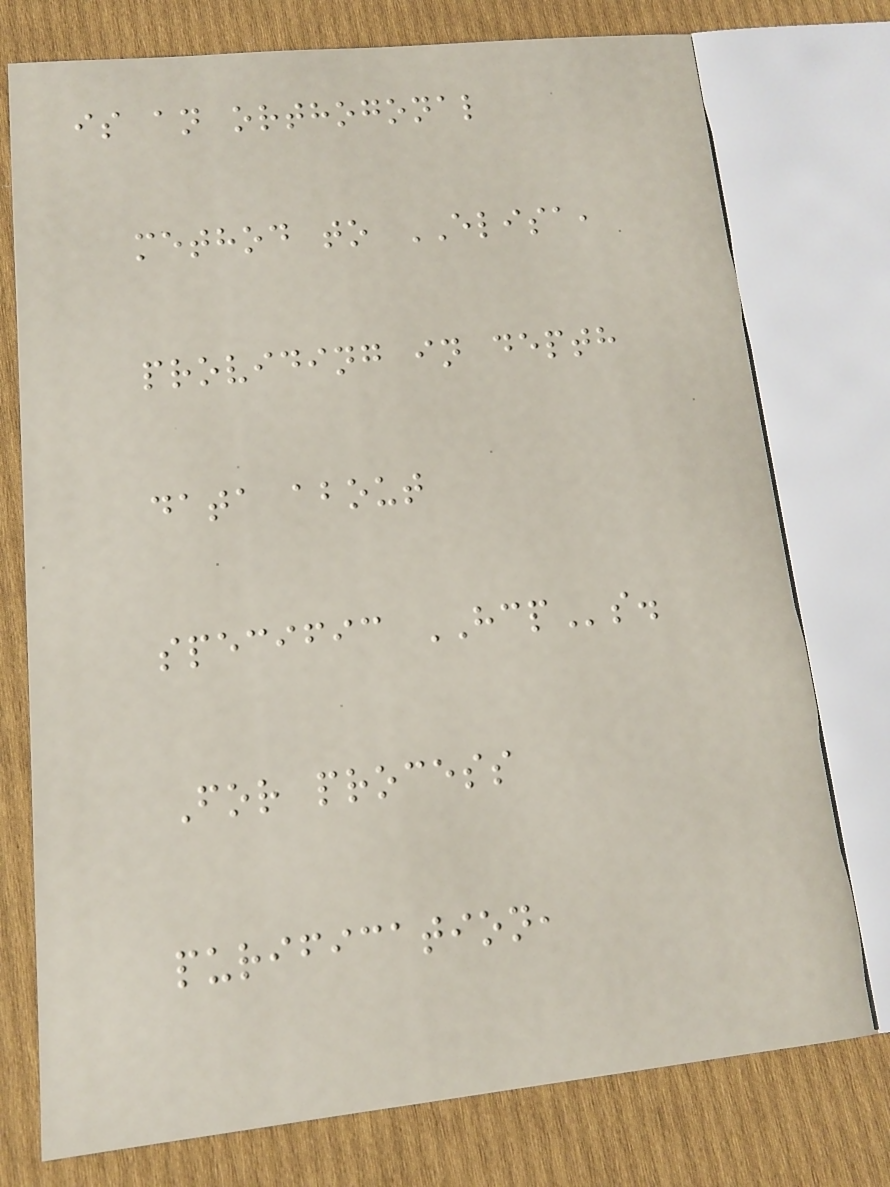is an orthogonal
method to ELISA,
providing in depth
data about
specific HCPs.
For process
purification,
